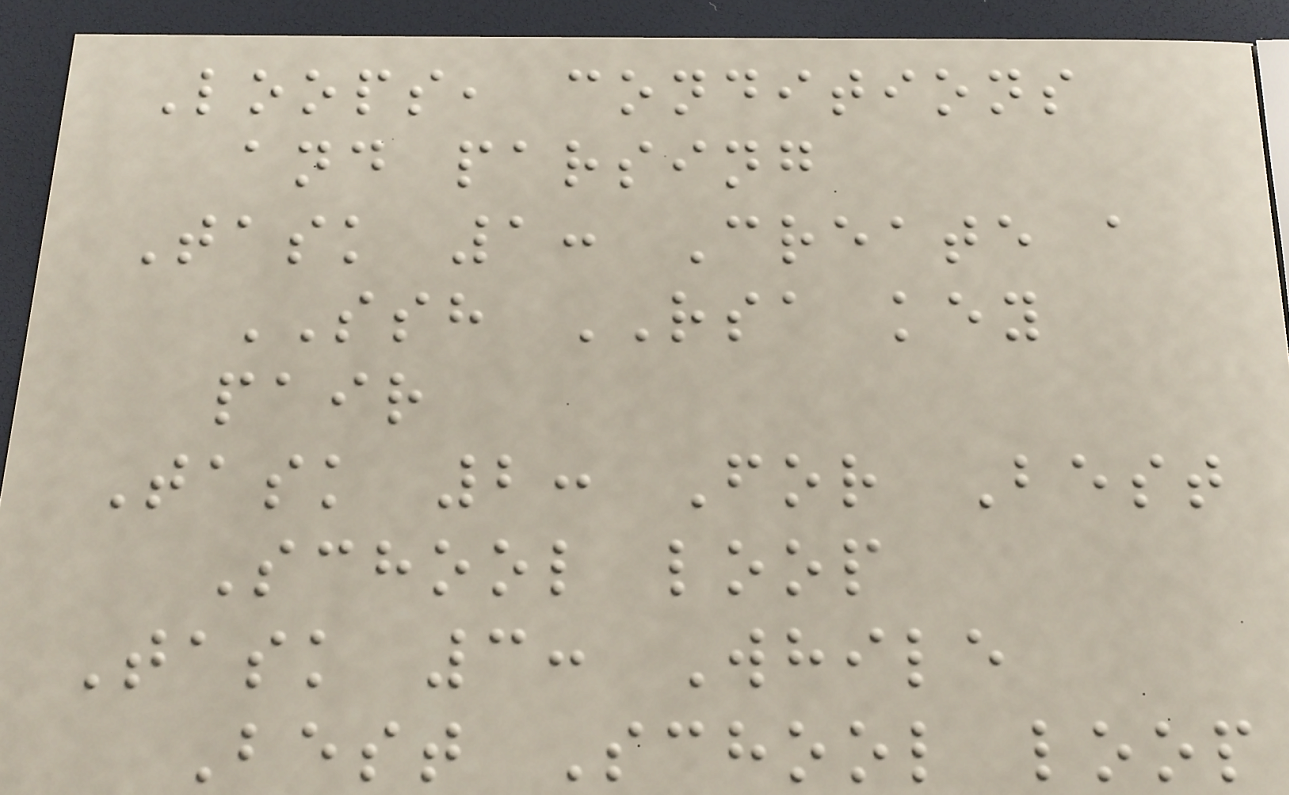Loops, conditions
and parsing
Task 1: Create a
SSH RSA key
pair
Task 2: For Best
School loop
Task 3: While
Best School loop
